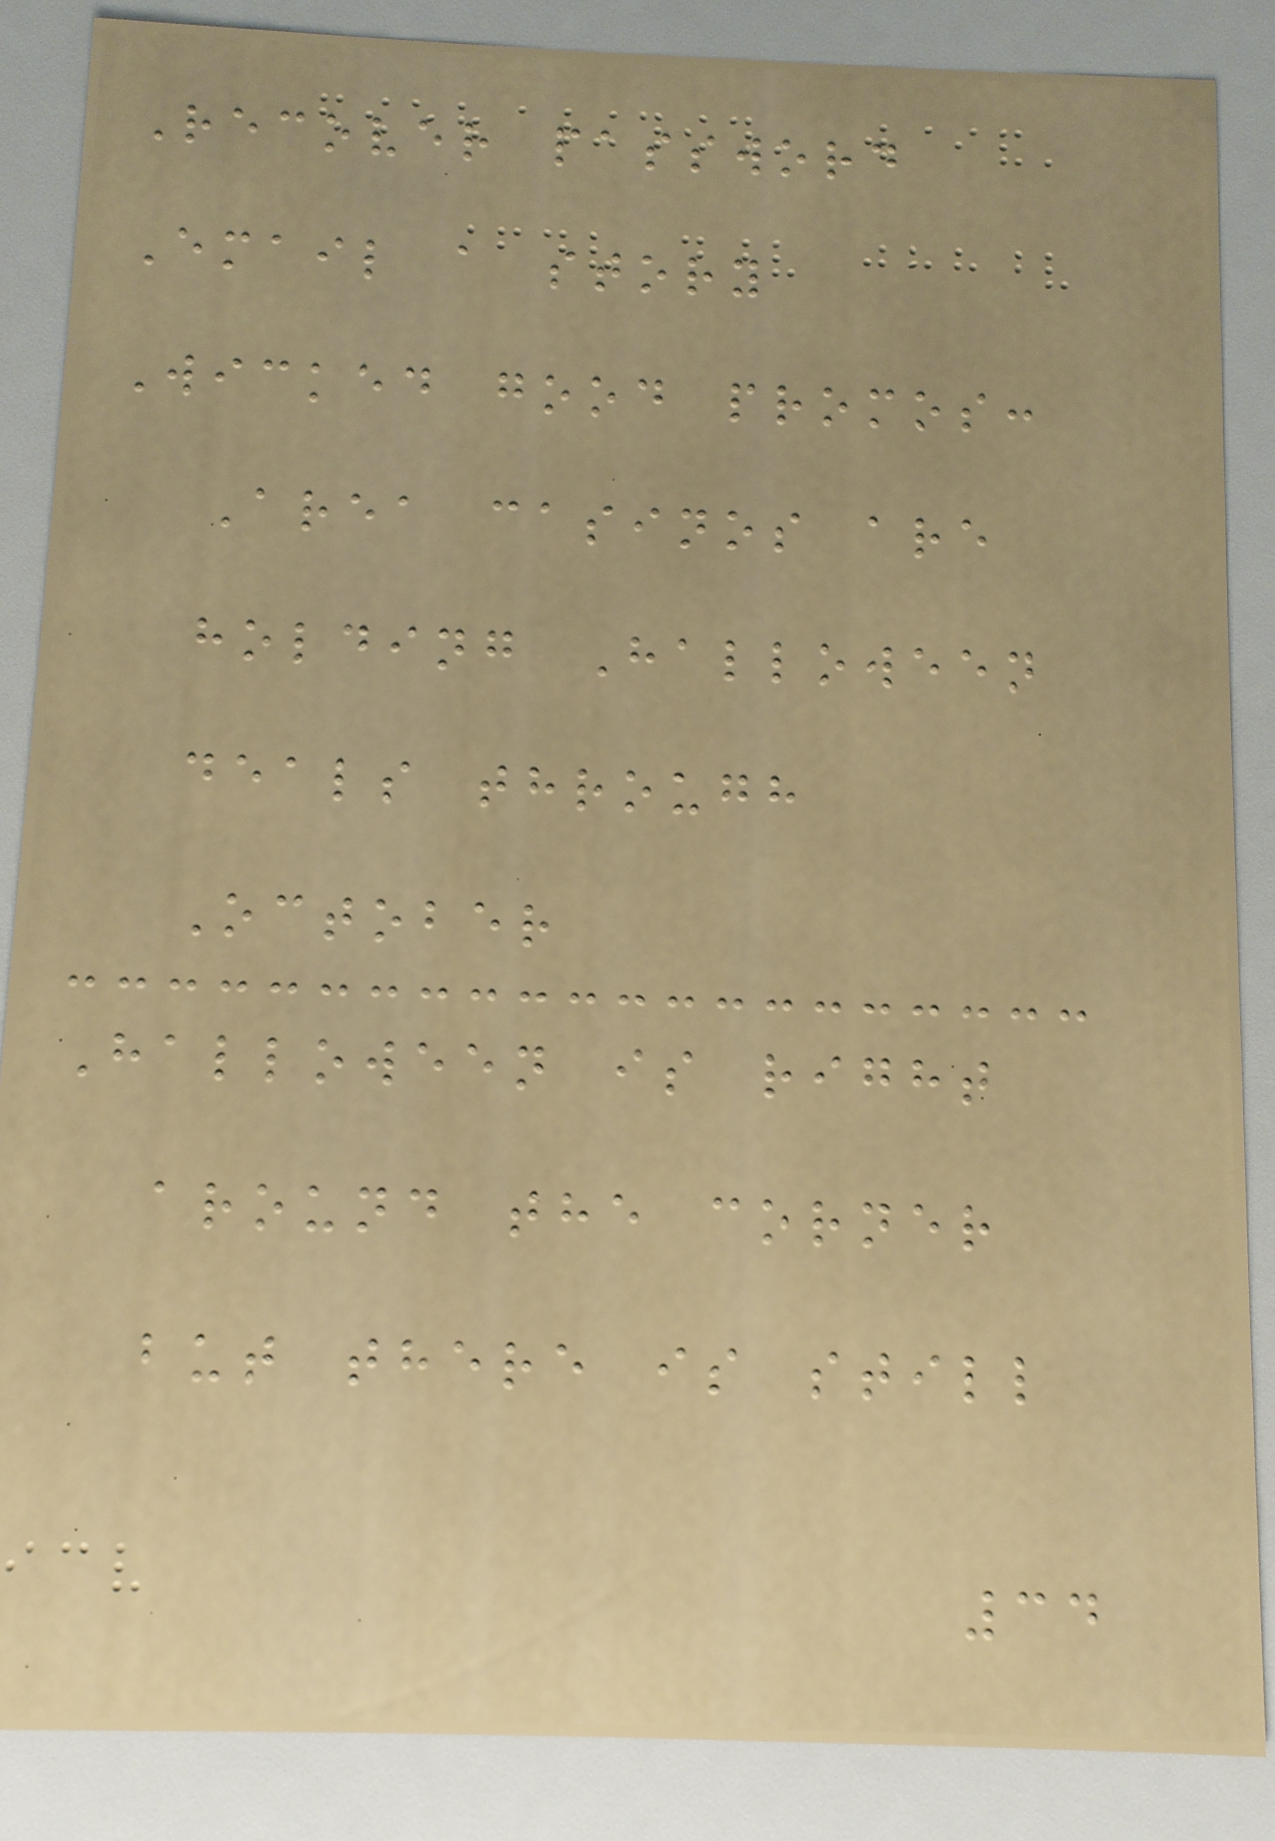Recover password
Email a story
Wicked good promos:
Area casinos are
holding Halloween
deals through
October
Halloween is right
around the corner
but there is still
34
